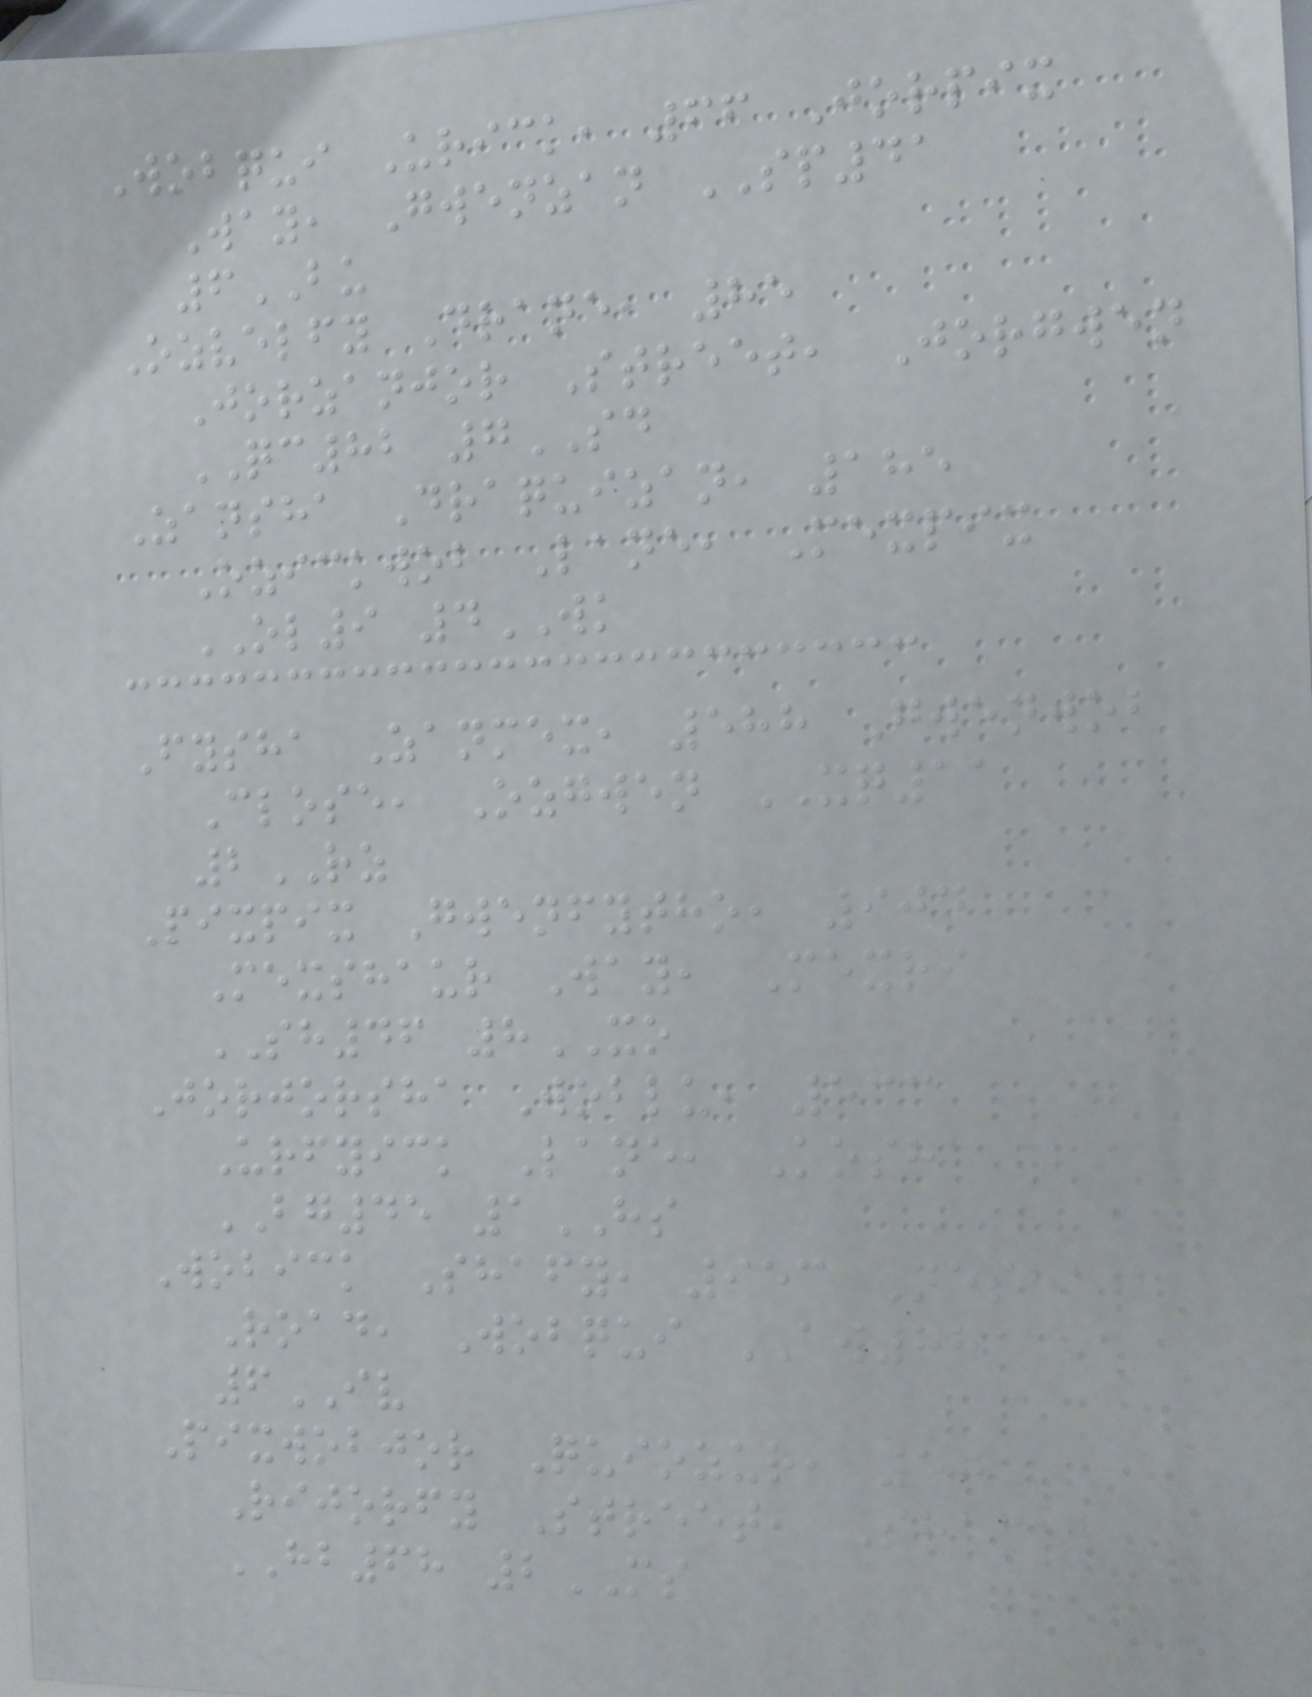Wobqui Urick, 66 Jorpix
Way, Gwenzan SP41
6BU
Ozvelfy Drane, 85
Jorzanjor Street, Jorgwen
QC82 7SD
Zansha Draquizan, 185
Ozickwob Lane, Mexpix
OL9 4WK
Fysha Zanmex, 588 Gwenwob
Close, Ozgwen XQ11
2RZ
Pixpix Gwenfytho, 904
Mexshaur Way, Mexri
SH46 8XO
Jorjorsha Woblu, 533
Urfyick Lane, Kosha
BG45 1HS
Wobick Shafy, 953 Nesha
Road, Wobqui AW88
6IV
Pixwobjor Quiozur, 50
Rijorfy Street, Shamex
HB68 2MS
